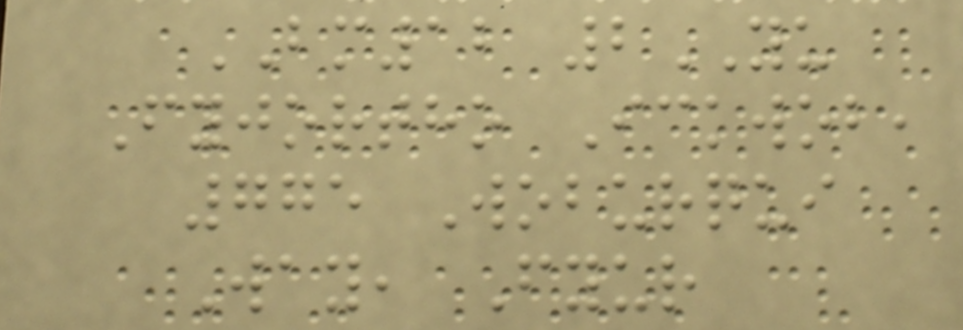BM12 2YU
Fyjortho Ickwob,
775 Woburqui
Way, Fyur
